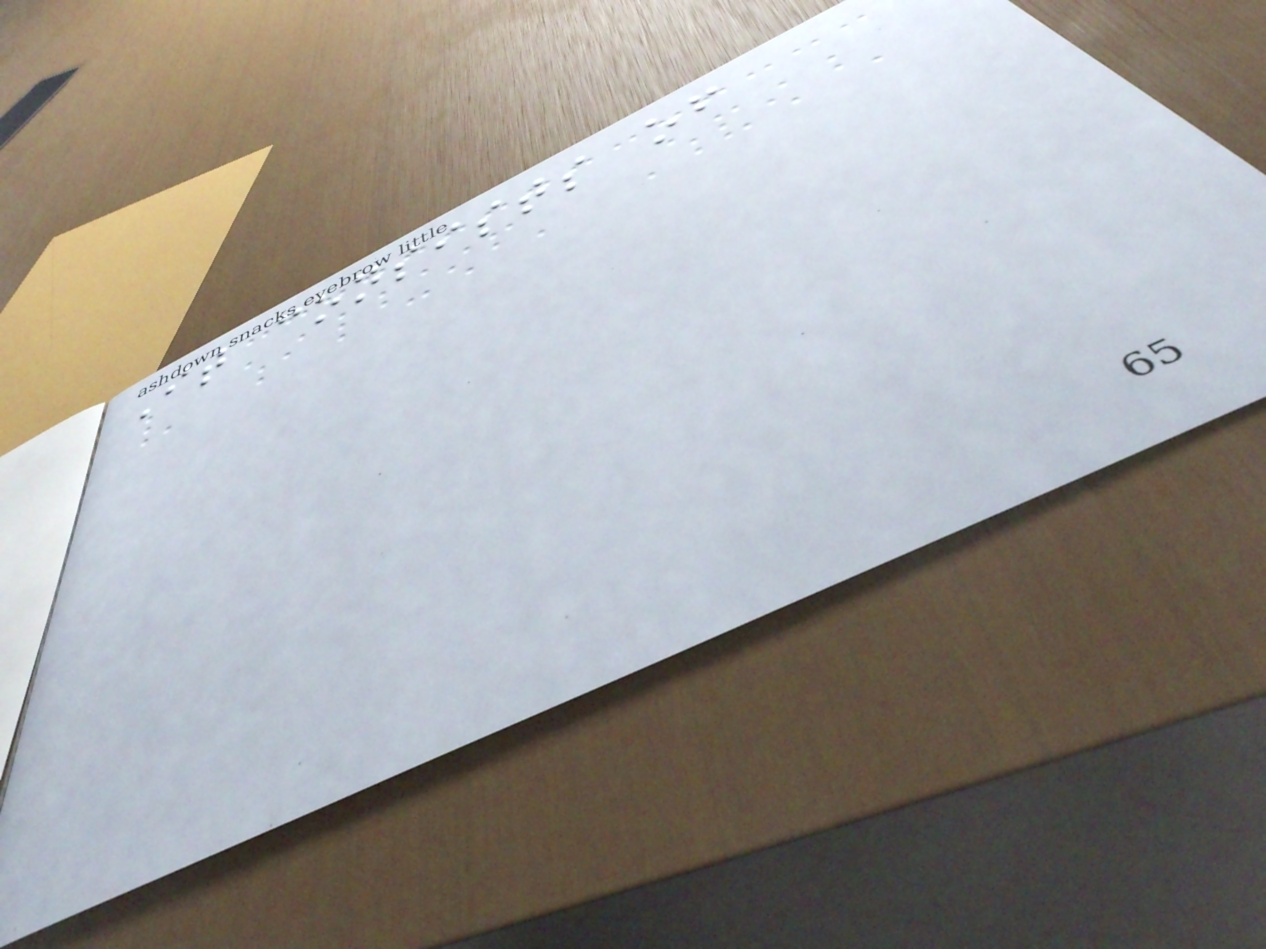It consists of
